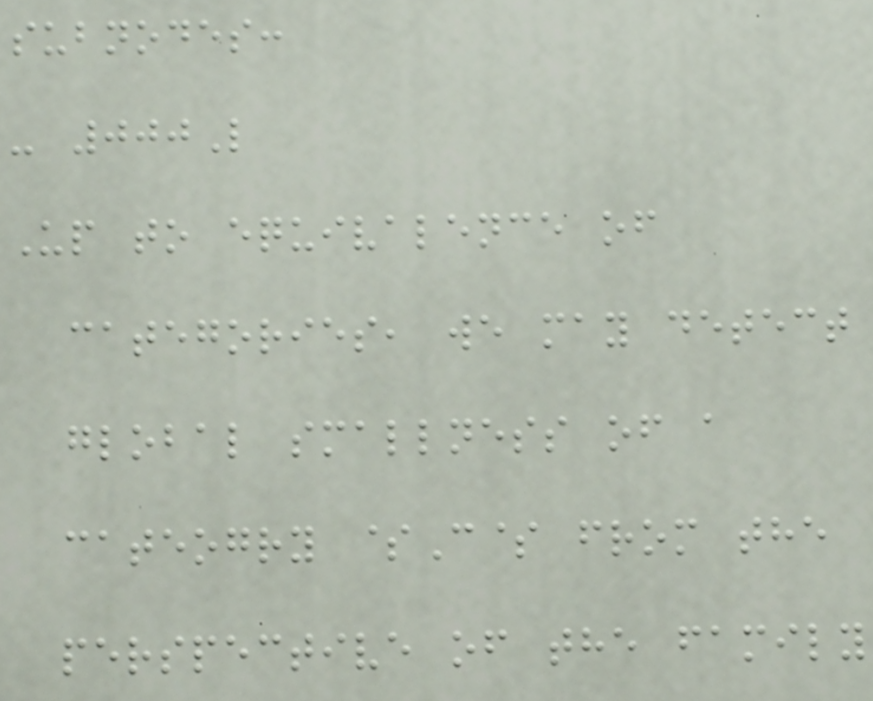subnodes:
- 000L
Up to equivalence of
categories, we may detect
global smallness of a
cateogry $C$ from the
perspective of the family
